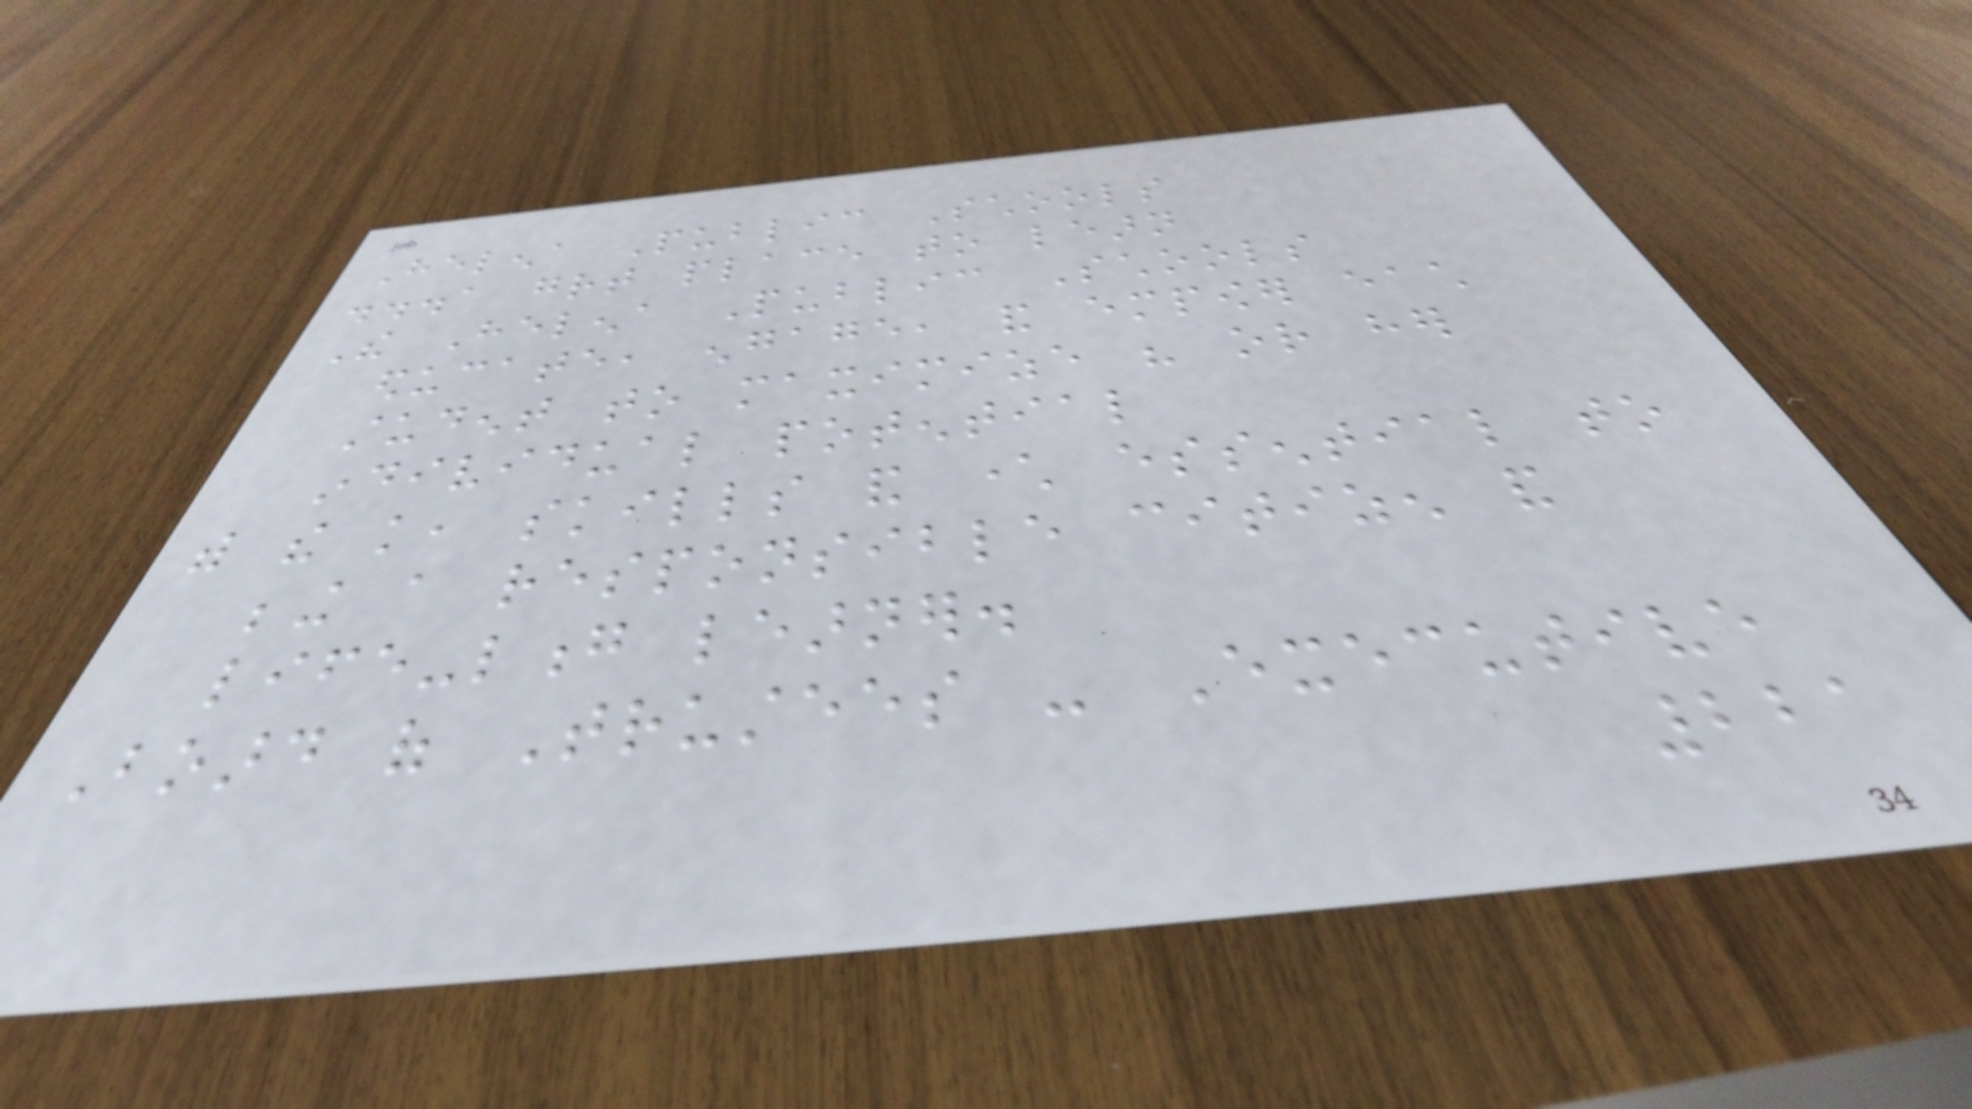Helena Public Schools
...a great place to learn
The Helena Public Schools
educate, engage, and empower each
student to maximize his or her
individual potential
with the knowledge, skills and character essential to
being a responsible citizen and
life-long learner.
Board of Trustees - Executive
221
